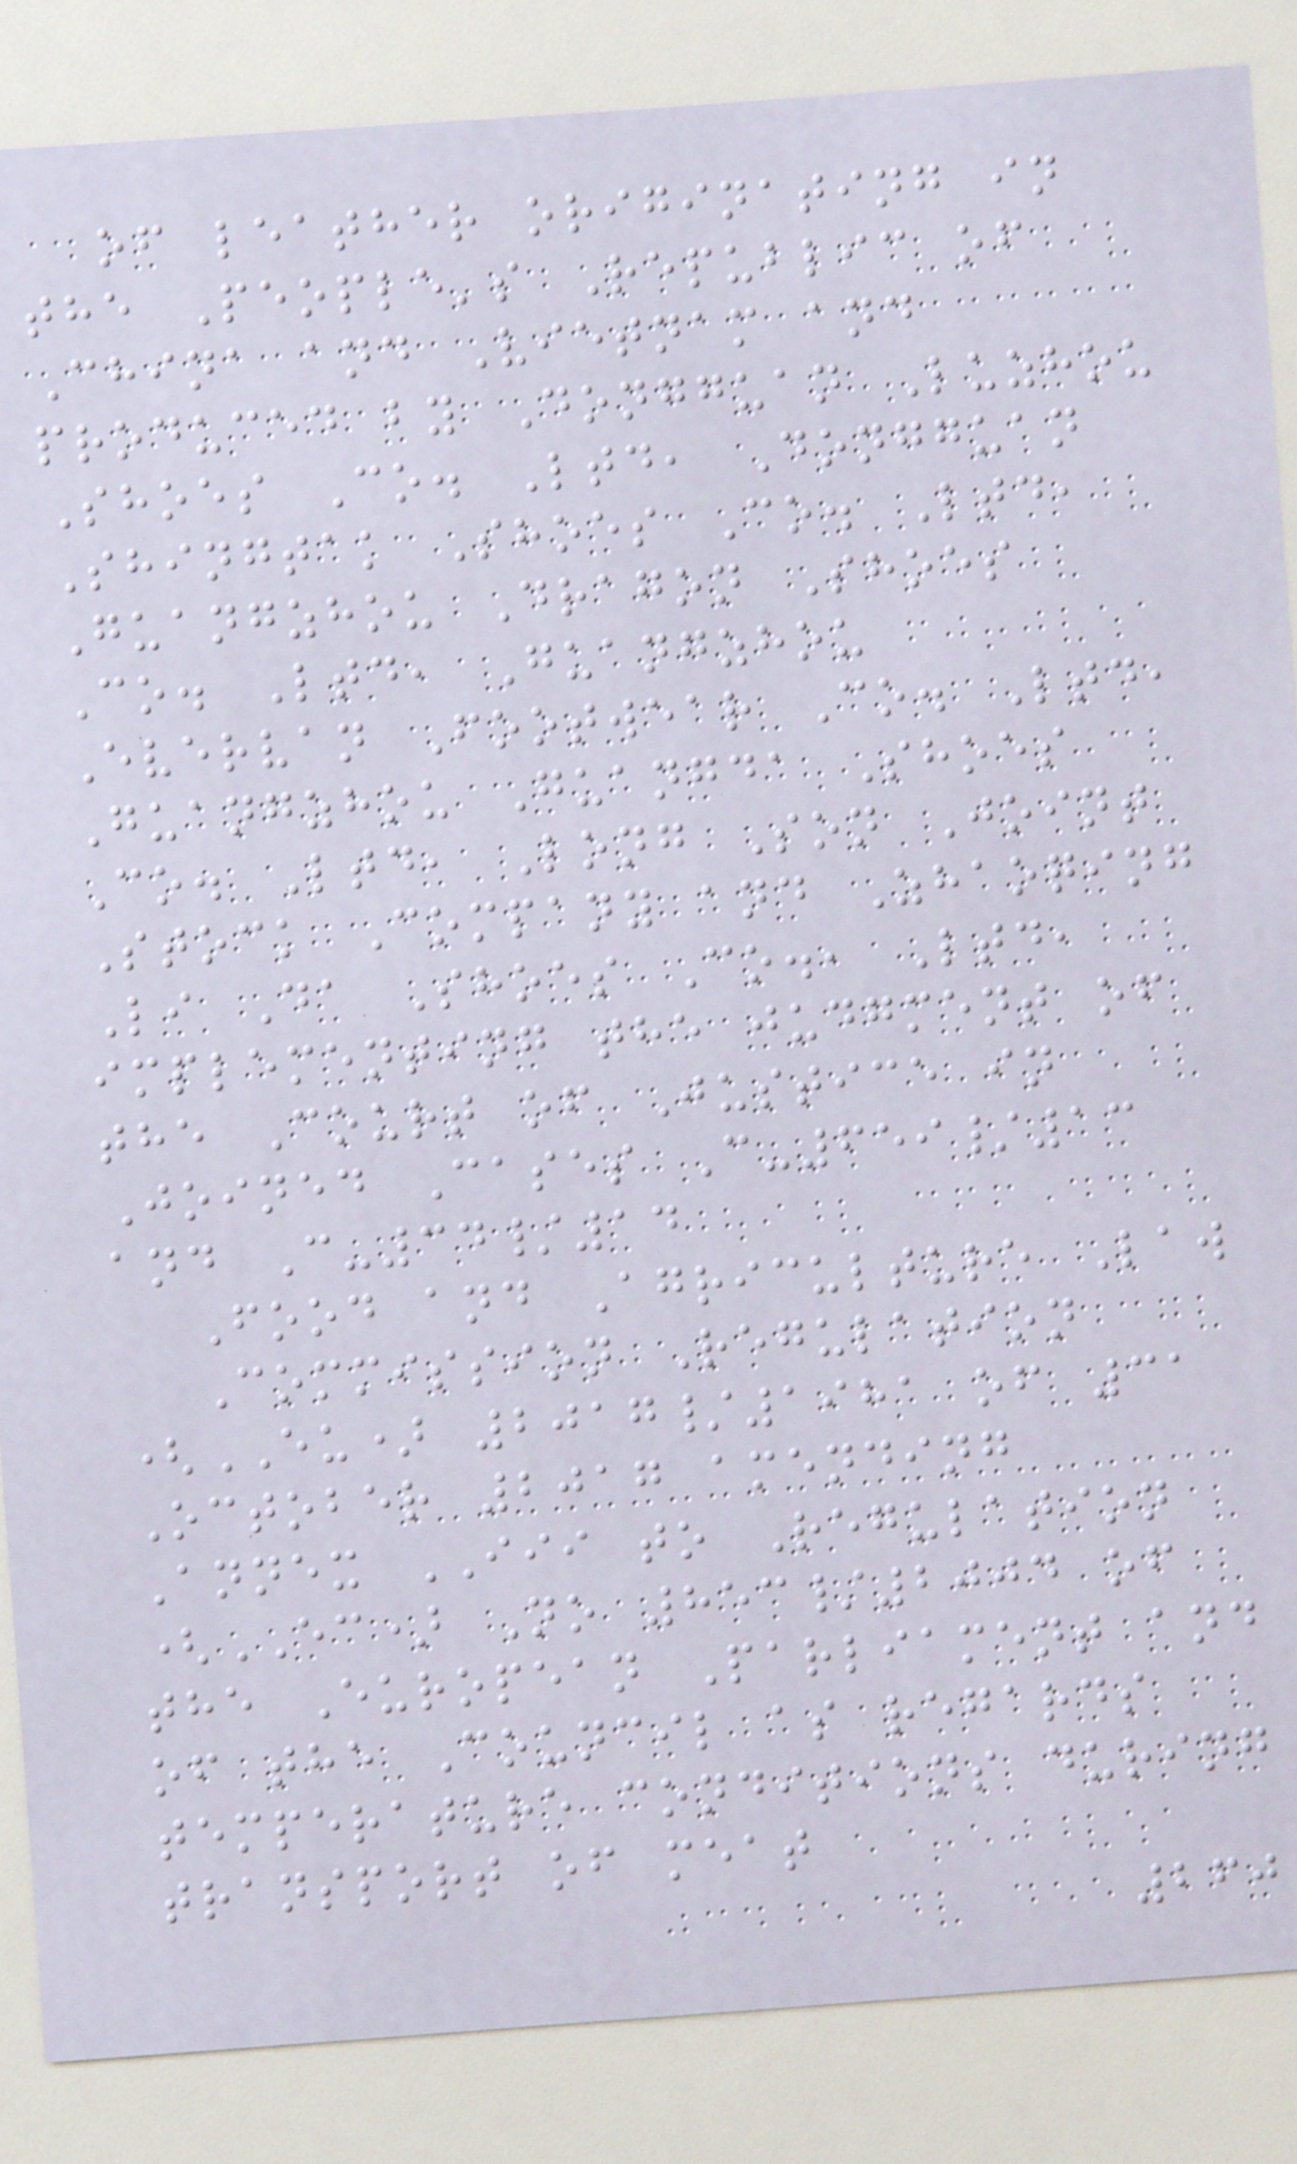of leather originating in
the People's Republic of
China and Vietnam and
produced by Dongguan Luzhou
Shoes Co. Ltd, Dongguan
Shingtak Shoes Co. Ltd,
Guangzhou Dragon Shoes
Co. Ltd, Guangzhou
Evervan Footwear Co. Ltd,
Guangzhou Guangda Shoes
Co. Ltd, Long Son Joint
Stock Company and Zhaoqing
Li Da Shoes Co., Ltd,
implementing the judgment of
the Court of Justice in
Joined Cases C-659/13
and C-34/14
Food and Agriculture Law
Commission Regulation
(EU) 2017/1981 of 31
October 2017 amending
Annex III to Regulation
(EC) No 853/2004 of
the European Parliament and
of the Council as regards
temperature conditions during
transport of meat
260
